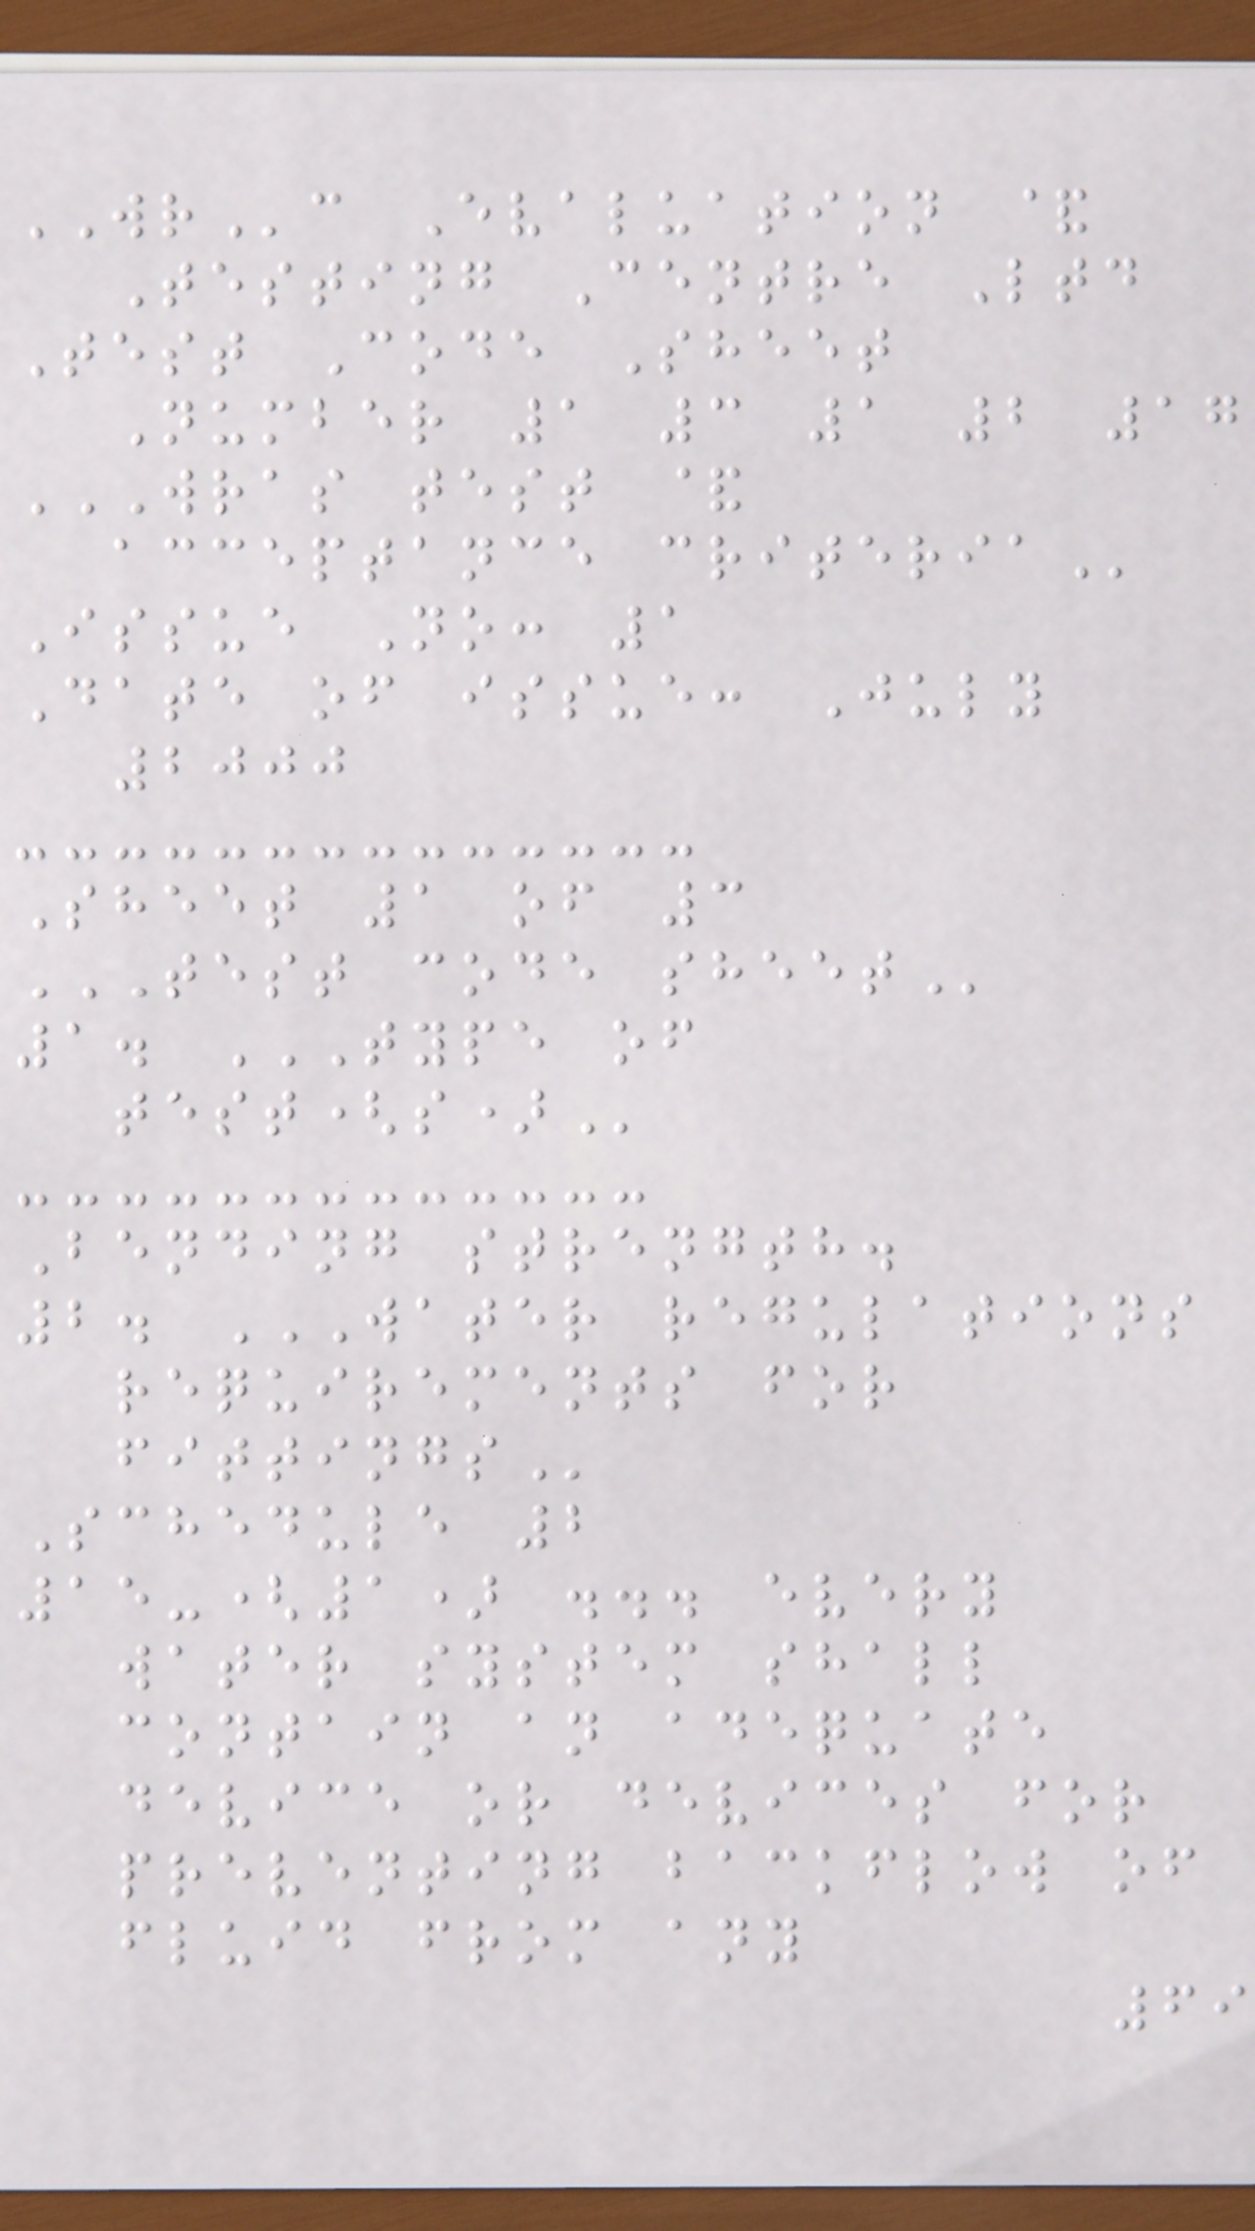WRc Evaluation &
Testing Centre Ltd
Test Code Sheet
Number 1 3 1 2 17
WRAS TEST &
acceptance
Issue No: 1
Date of issue: July
2000
Sheet 1 of 3
TEST CODE SHEET
1. TYPE OF
Bending strength.
2. WATER REGULATIONS
requirements for
Schedule 2
15-(1) ... every
water system shall
contain an adequate
device or devices for
preventing backflow of
fluid from any
69
